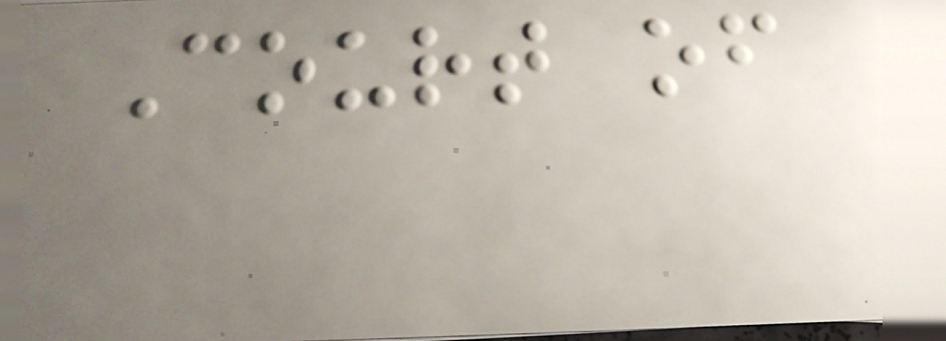Court of
